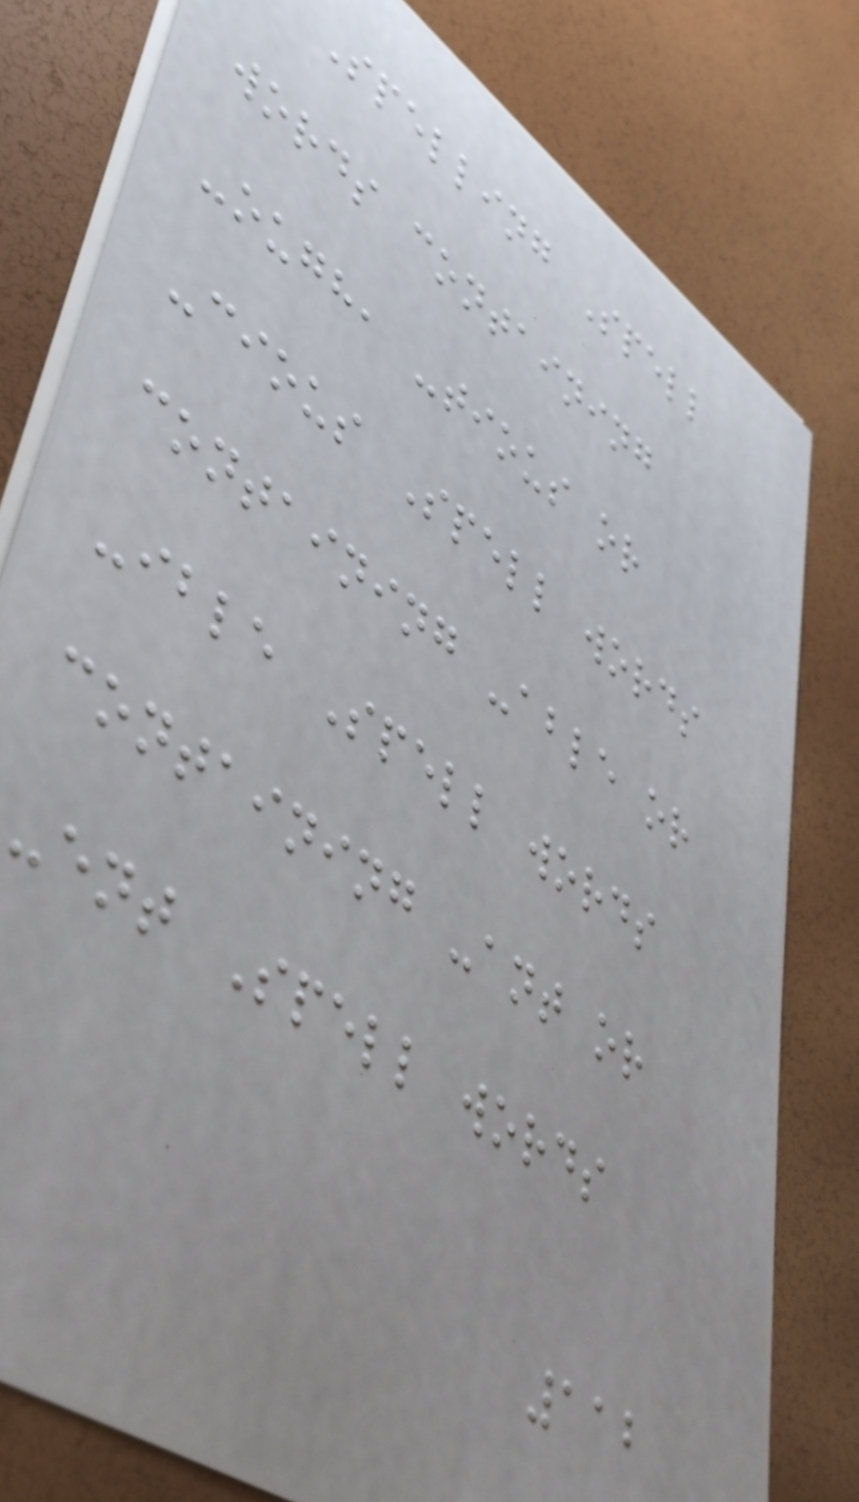Spelling Spell
words containing
-ough, -tious or
-cious Spell words
containing -able or
-ible Spell words
containing -ant or
-ent Spell words
112
